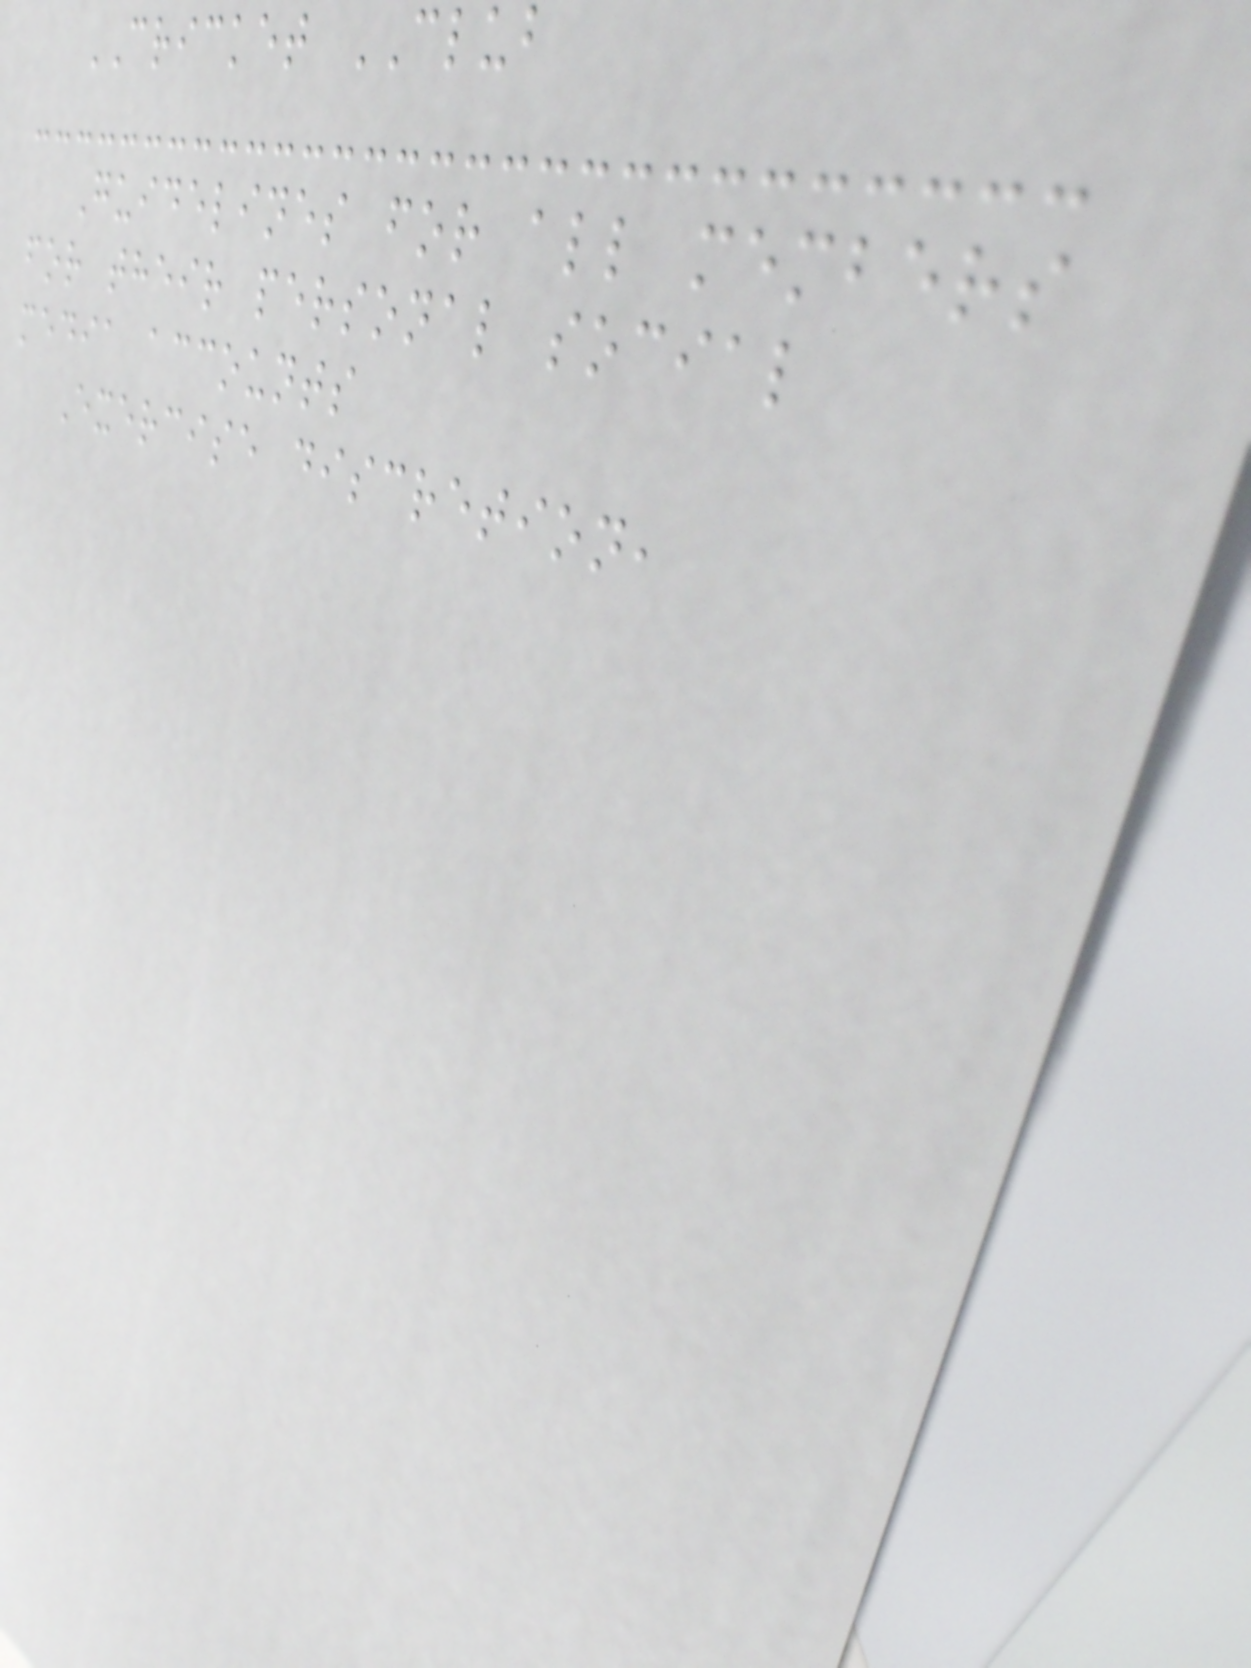CRICKET CLUB
Guidelines for all members
for their personal social
media accounts
Exercise discretion,
